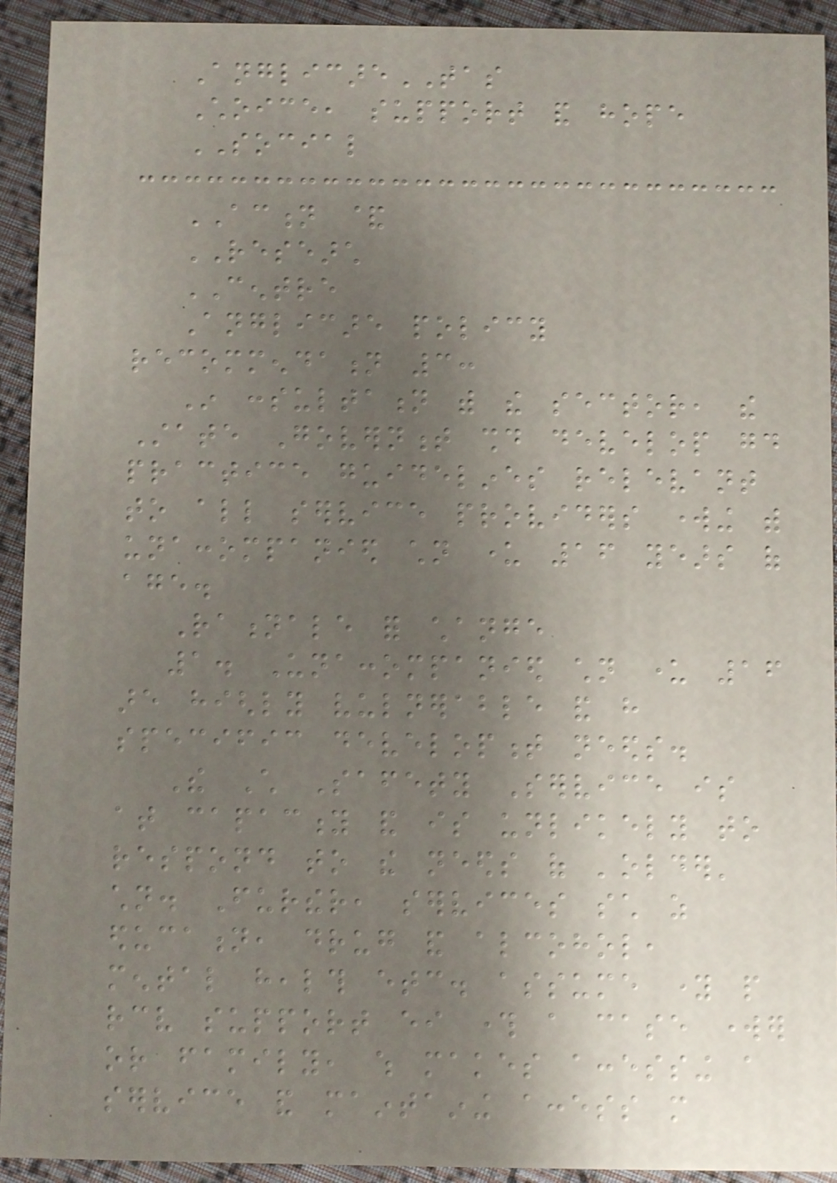AnglicareTAS
Choice, support and hope
SOCIAL
ACTION &
RESEARCH
CENTRE
Anglicare policy
recommendation 3:
In consultation with the sector, the
State Government should develop good
practice guidelines relevant
to all service providers working with
unaccompanied children under 16 years of
age.
Rationale for change
1. Unaccompanied children under 16
are highly vulnerable and have
specific development needs.
The Child Safety Service is
at capacity and is unlikely to
respond to the needs of 'older'
children. Further, services such as
education, drug and alcohol,
mental health etc. assume young people
receive support either through a case worker
or family, which makes accessing a
service and maintaining access more
